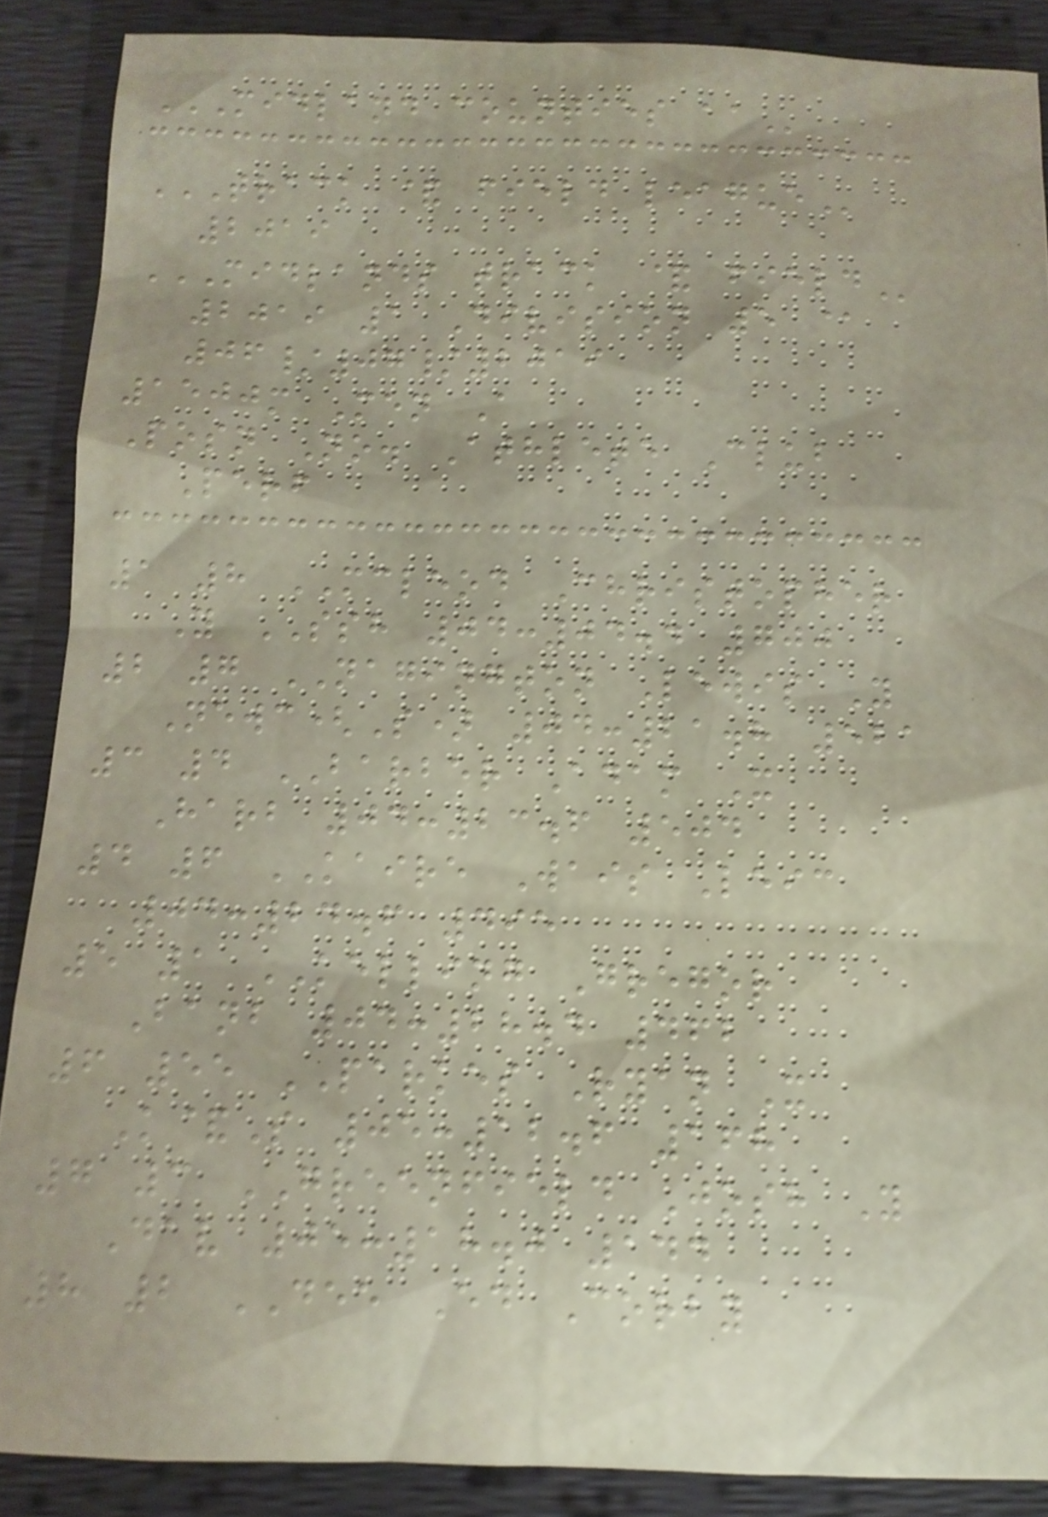MIDLAND COUNTIES AA
TRACK & FIELD LEAGUE
2019
MIDLANDS TRACK & FIELD
2019 1 Division 5 @
06/07/2019
1500m Men A
Posn No. Athlete Club
Perf
1 8 MCLEOD Christopher
Y SSH 04:04.4 700
2 7 NAGINGTON Lewis Y
Newc(S) 04:21.8 521
3 4 BARBER Adam X
Harb 04:23.6 504
4 6 KAIRE Wais Leic
04:24.6 495
5 1 KELLING Gregor
Banb 04:28.4 462
6 55 PARKES Ryan X
K&S 05:12.6 168
7 3 GREENFIELD Josh Y
Dav 05:18.0 144
8 2 DEE Ed Corby
